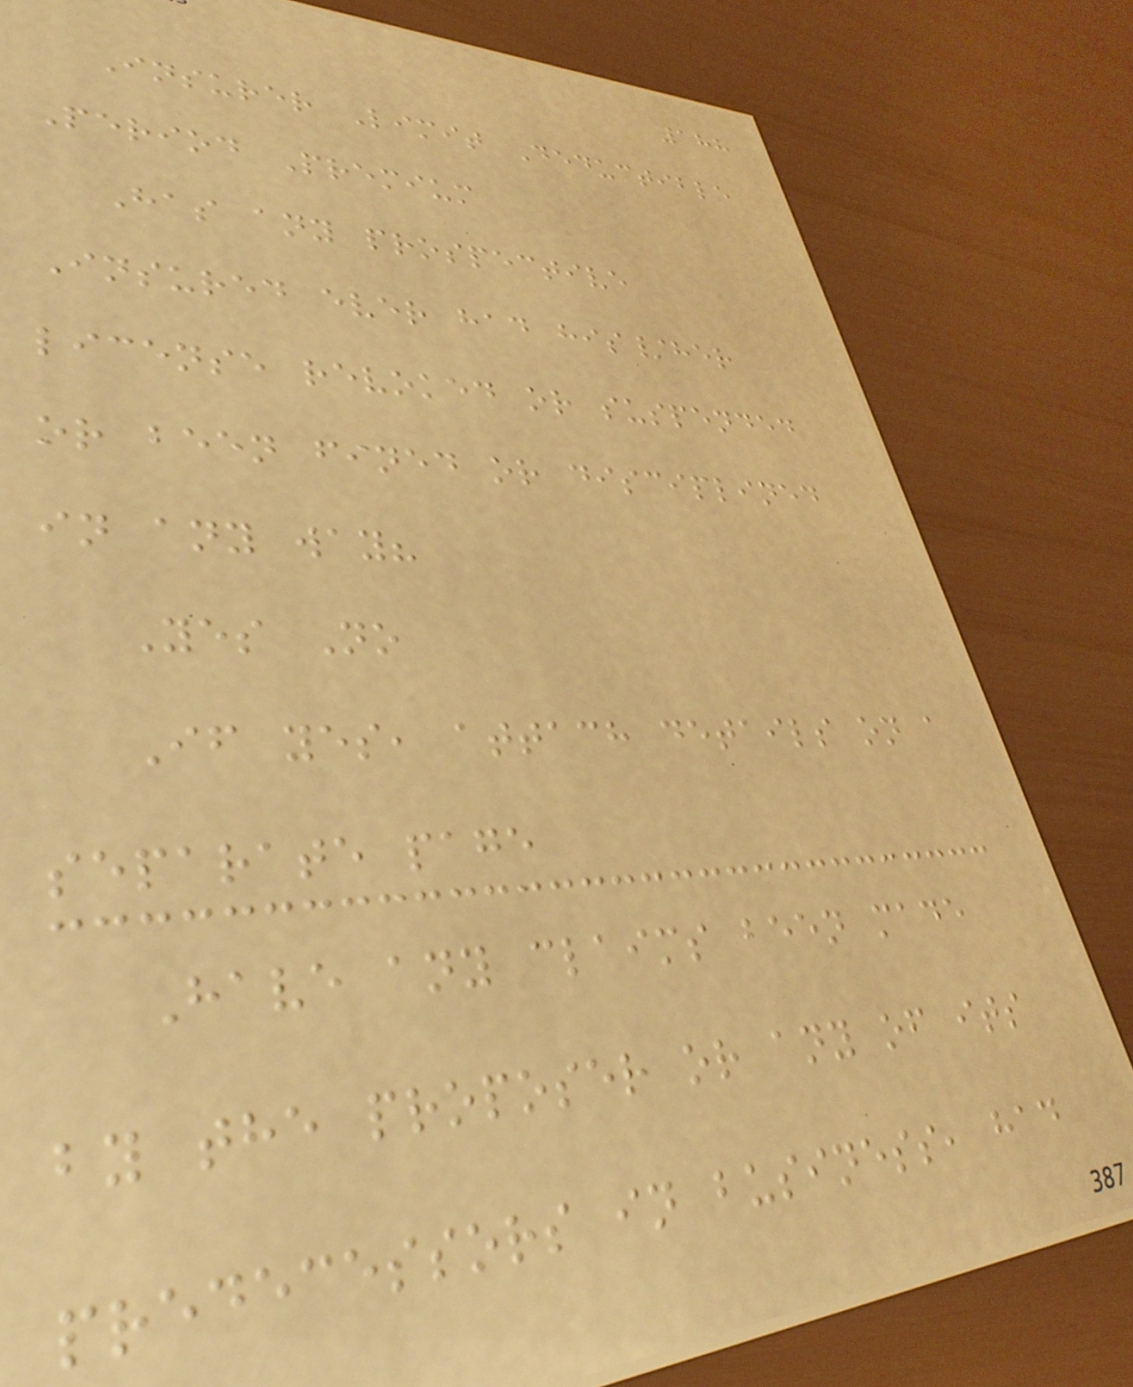188
Insurer Limit Deductible
Period Premium
Has any prospective
Insured ever had his/her
license revoked or suspended
or been fined or disciplined
in any way?
Yes No
If yes, attach details on a
separate page
Have any claims been made
by the proposer or any of its
predecessors in business, had
